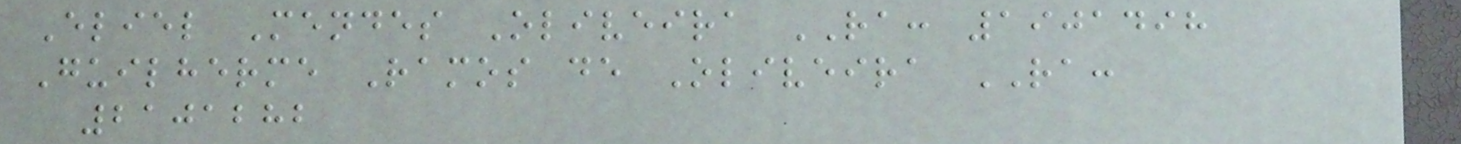Eliel Mendes Oliveira RA: 1901498
Guilherme Ramos de Oliveira RA:
2101282
